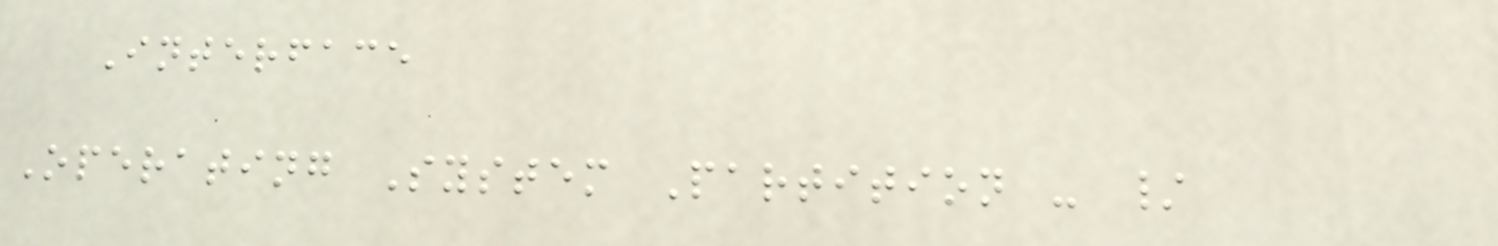Interface
Operating System Partition - /
